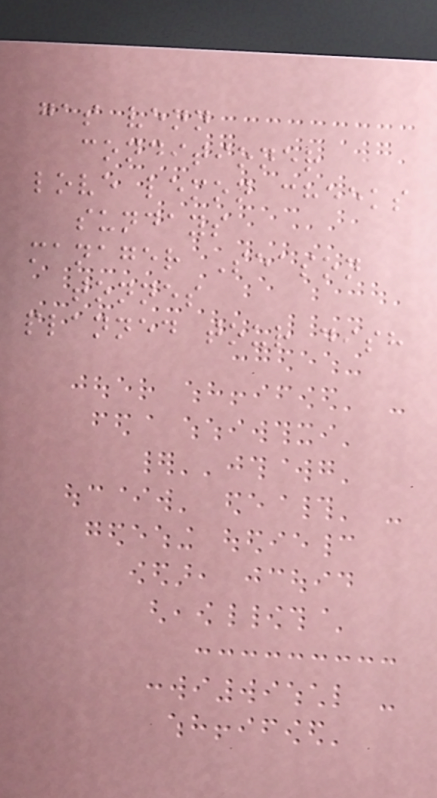gas venn
conditioner
love lemon cheeks
sundays
manager Season
tonnes
planned tour dish
